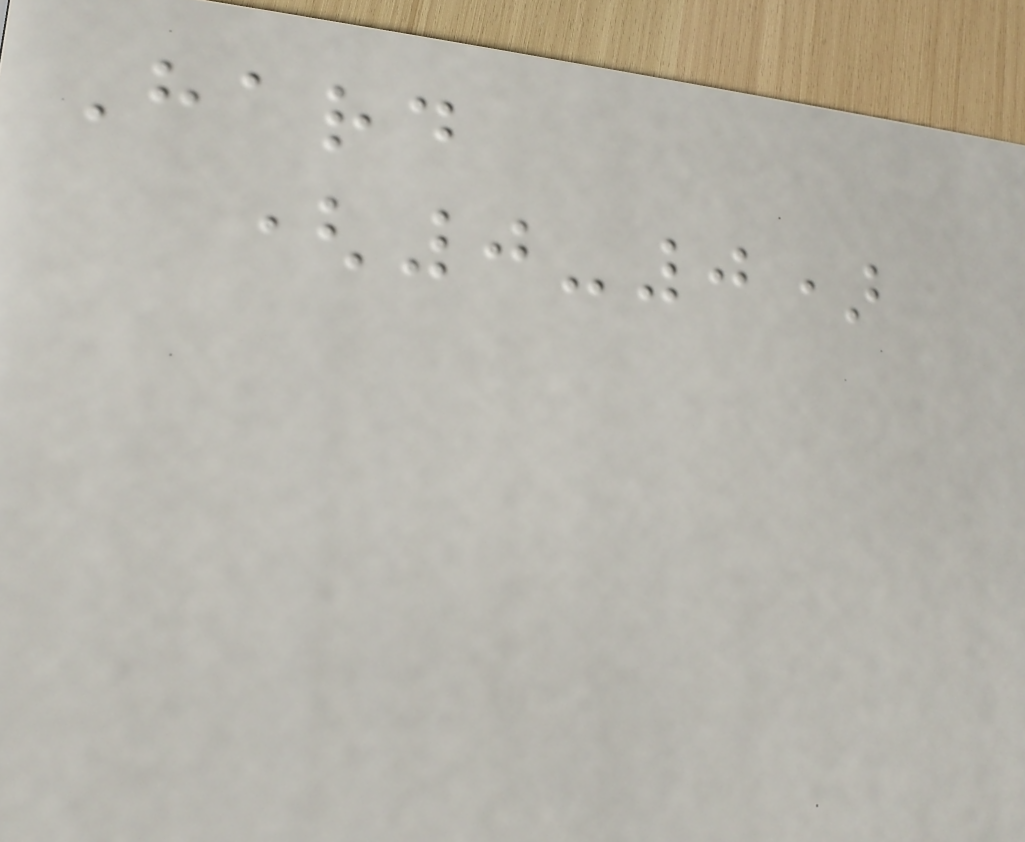Hard
(0-0)
